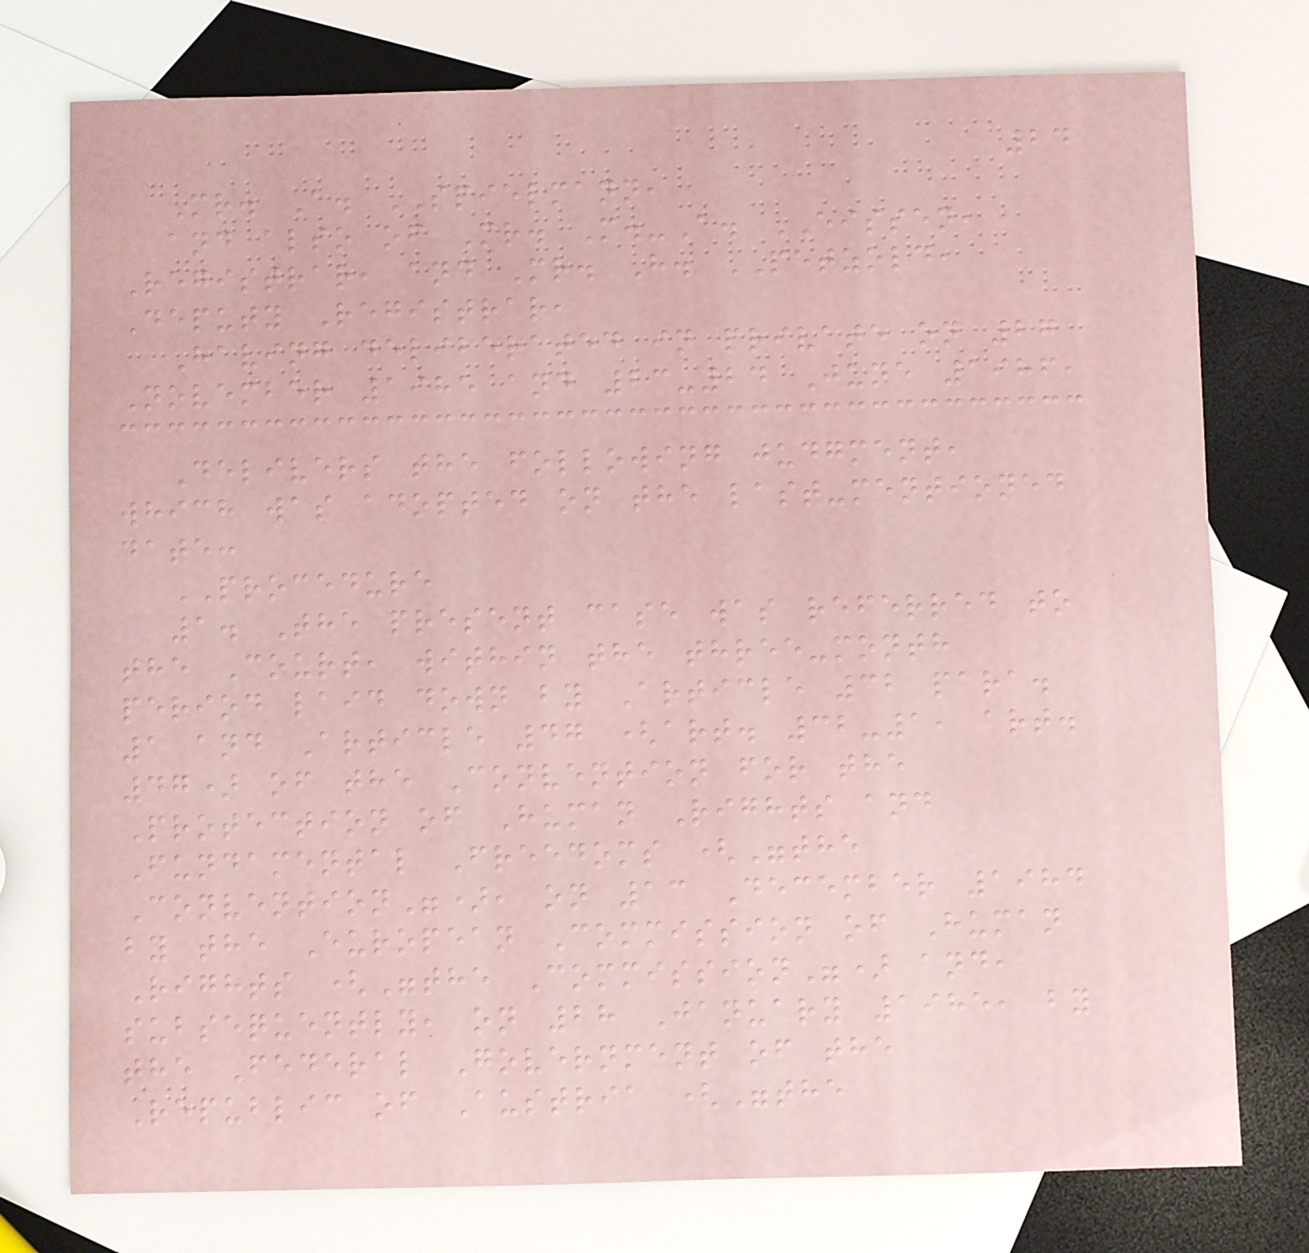24
Mr. A. SPIELMANN,
and also of Mr. M.-A. EISSEN,
Registrar, and Mr. H. PETZOLD,
Deputy Registrar,
Having deliberated in private on 27
November 1985 and 23-24 June 1986,
Delivers the following judgment,
which was adopted on the last-mentioned
date:
PROCEDURE
1. The present case was referred to
the Court, within the three-month
period laid down by Article 32 para.
1 and Article 47 (art. 32-1, art.
47) of the Convention for the
Protection of Human Rights and
Fundamental Freedoms ("the
Convention"), on 13 December 1984
by the European Commission of Human
Rights ("the Commission") and,
subsequently, on 28 January 1985, by
the Federal Government of the
Republic of Austria ("the
